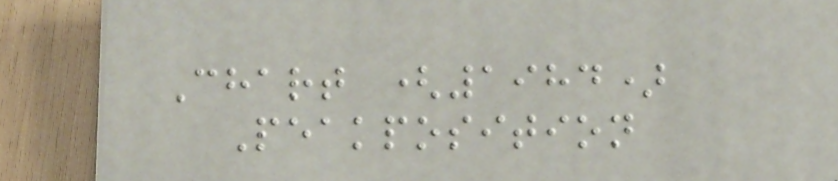Chart (1984)
Peakposition
